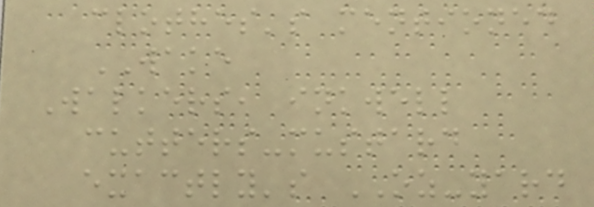clothes's mentioned
WAKE
Walkers, inkwell
cutters-mustard
exactly's OZ-yard
